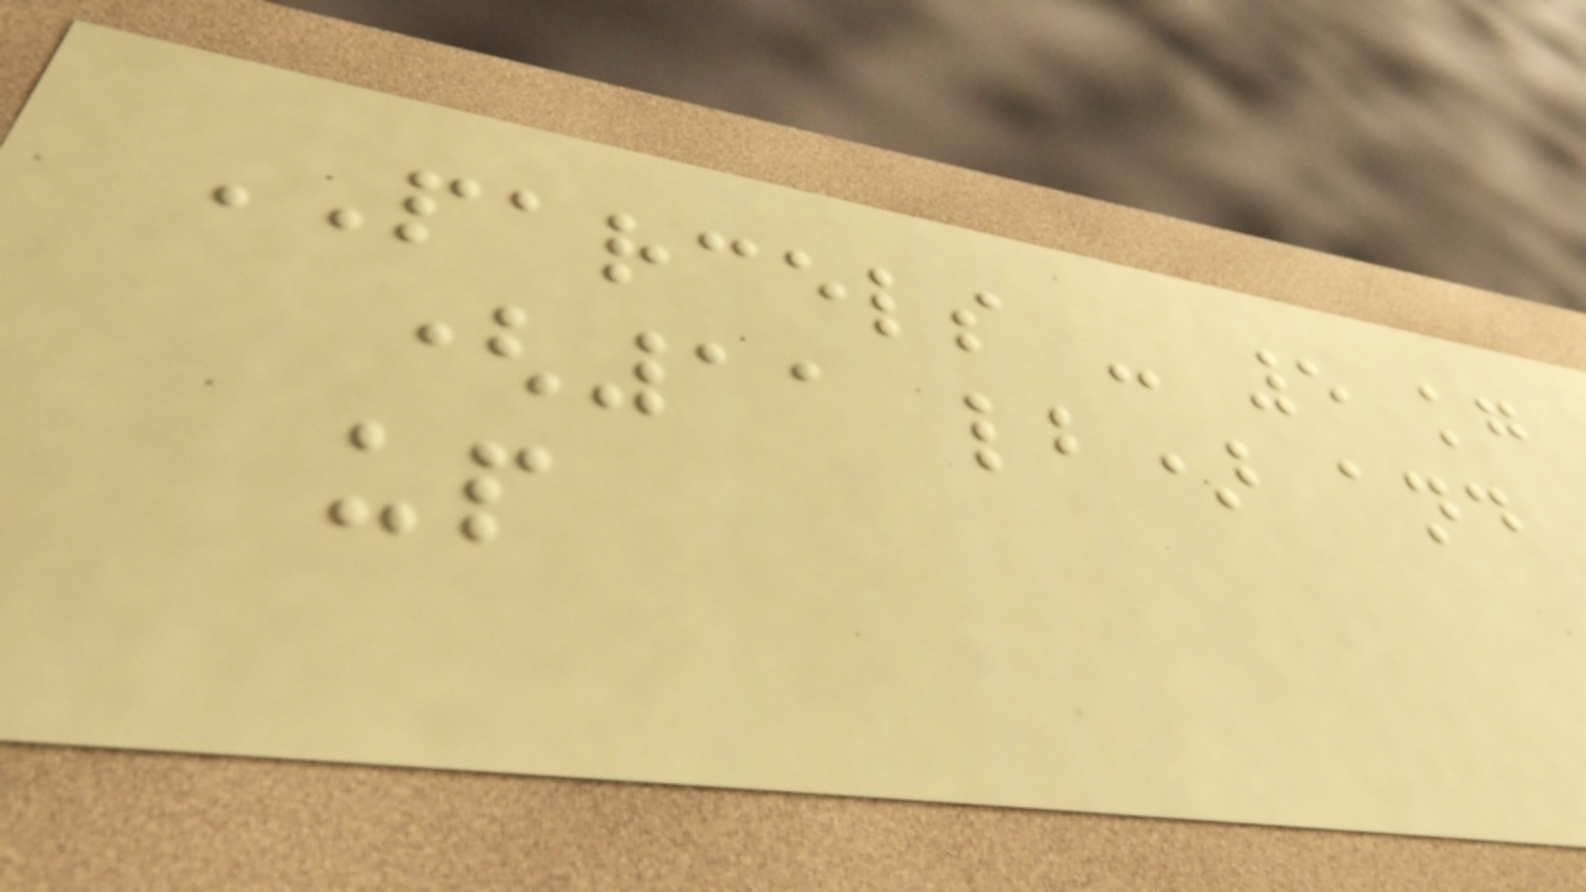PARCELS - 5 kg
(11 lb) and
up
